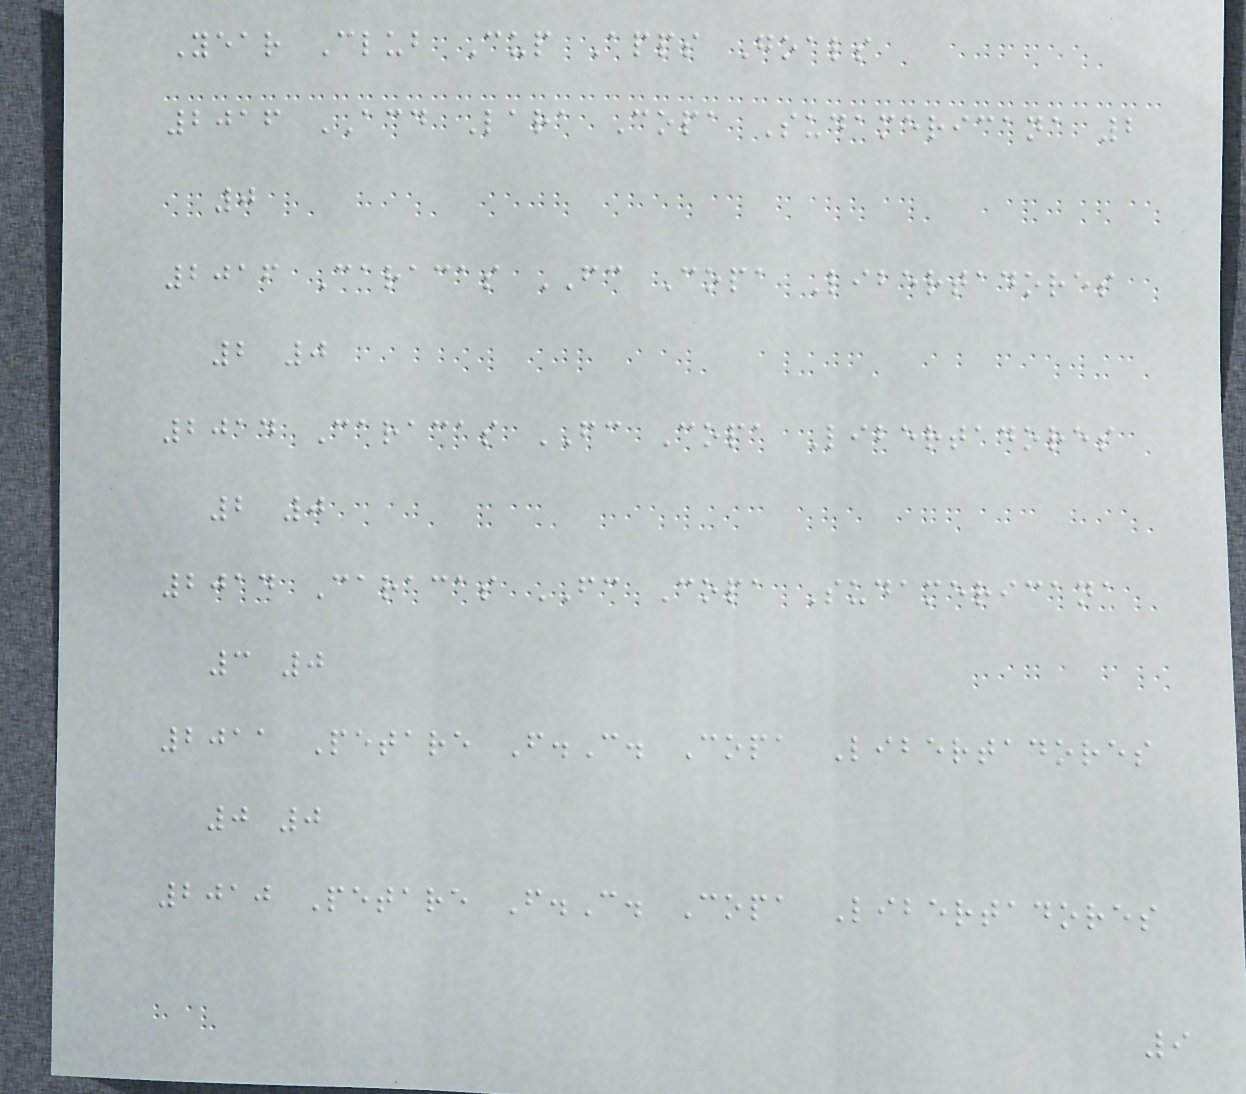Year Club Cup Apps Goals
2016 ACD Lara Copa Sudamericana 2
0
2016 Caracas FC Copa Libertadores
2 0
2014 Caracas FC Copa Libertadores
2 0
2014 Caracas FC Copa Sudamericana
3 0
2011 Petare F.C. Copa Libertadores
0 0
2010 Petare F.C. Copa Libertadores
9
